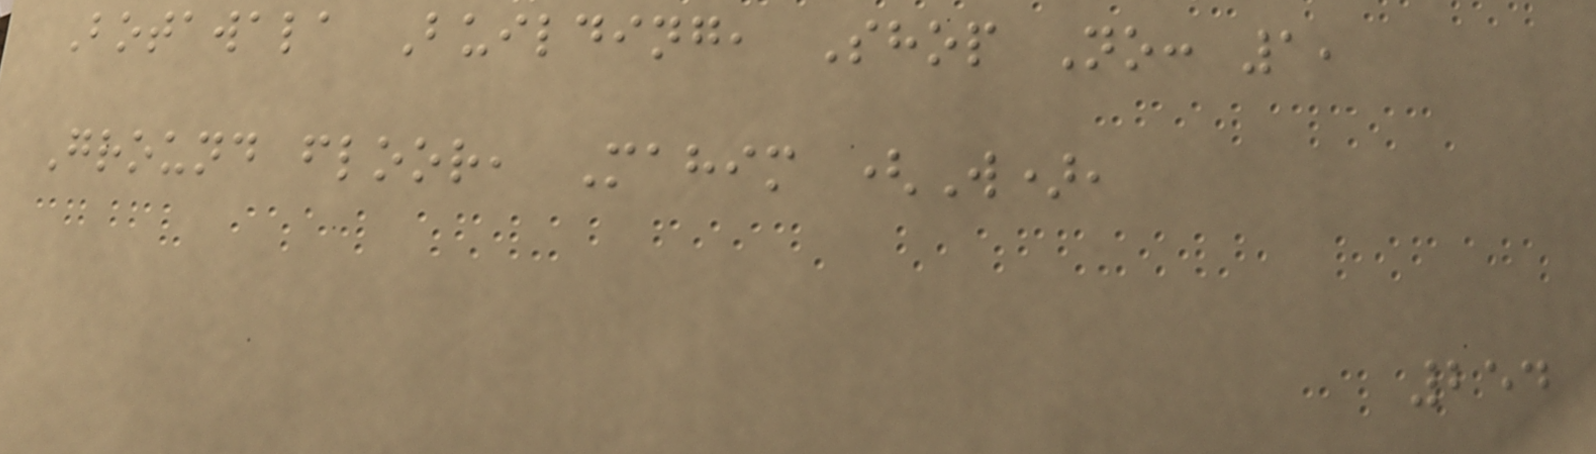Botawala Building, Shop No: 1,
Ground floor, Mahim (W),
254
